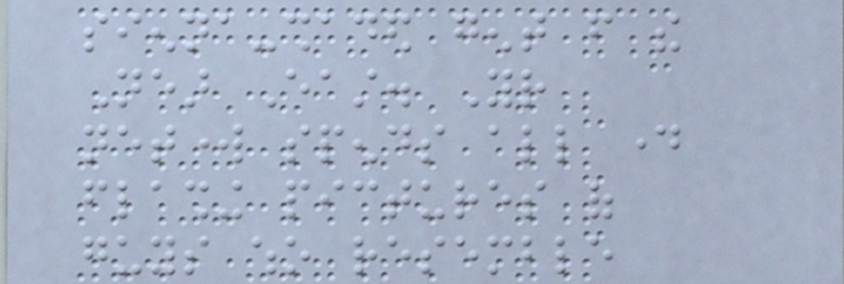sienna-shaded gent from the
Near East. Your
network spends all day
flashing pictures of
guys who resemble
